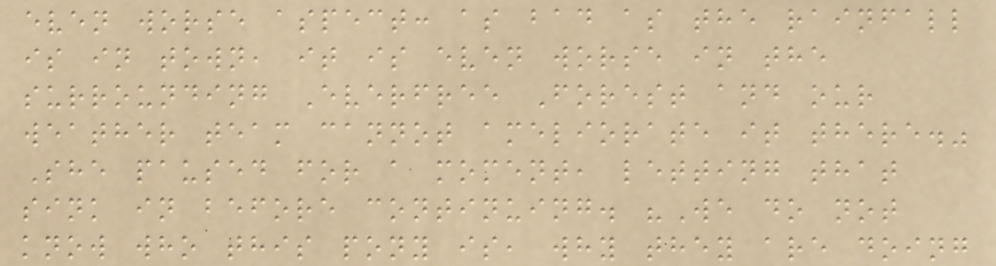even worse aspect: as bad as the rainfall
is in town, it is even worse in the
surrounding Everfree Forest and our
weather team cannot ameliorate it there."
She paused for a moment, letting that
sink in before continuing. "We do not
know who this pony is, why they are doing
